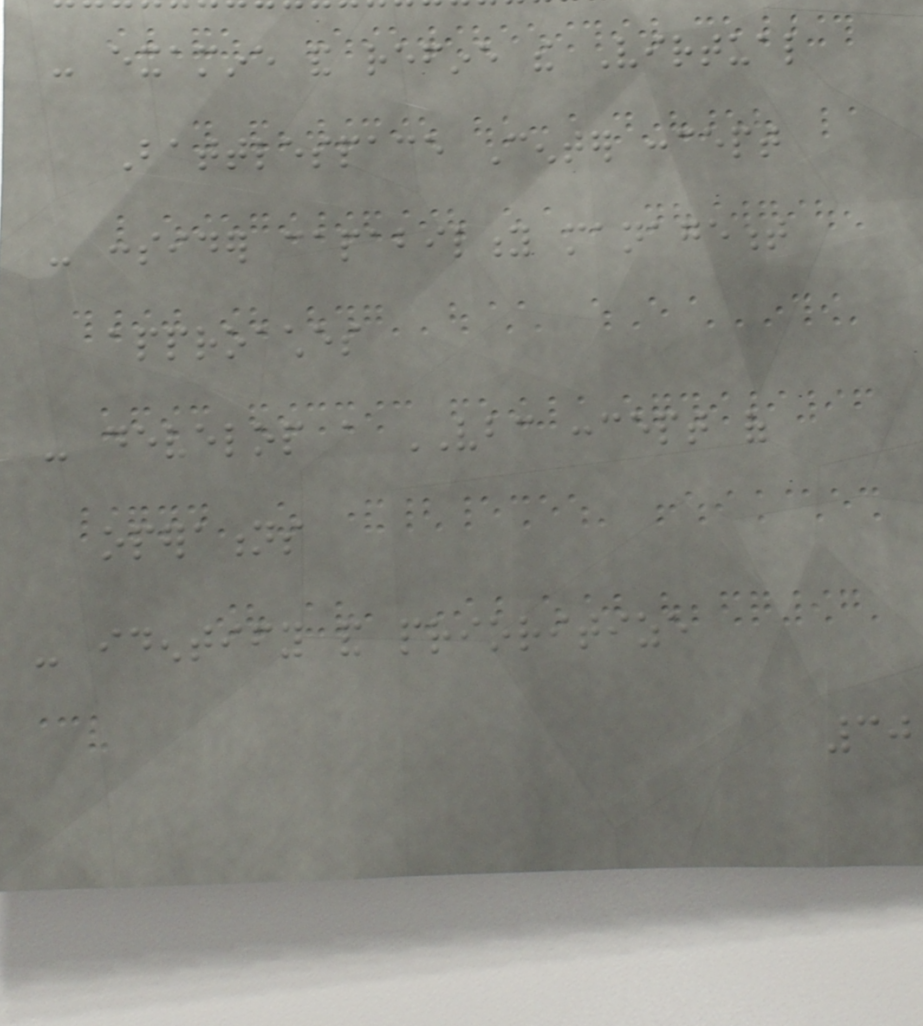- examine and refine the Virtual
Battlespace Center concept
- consider capability management
approaches
- develop a VBC concept of
operations
- identify and prioritize
30
